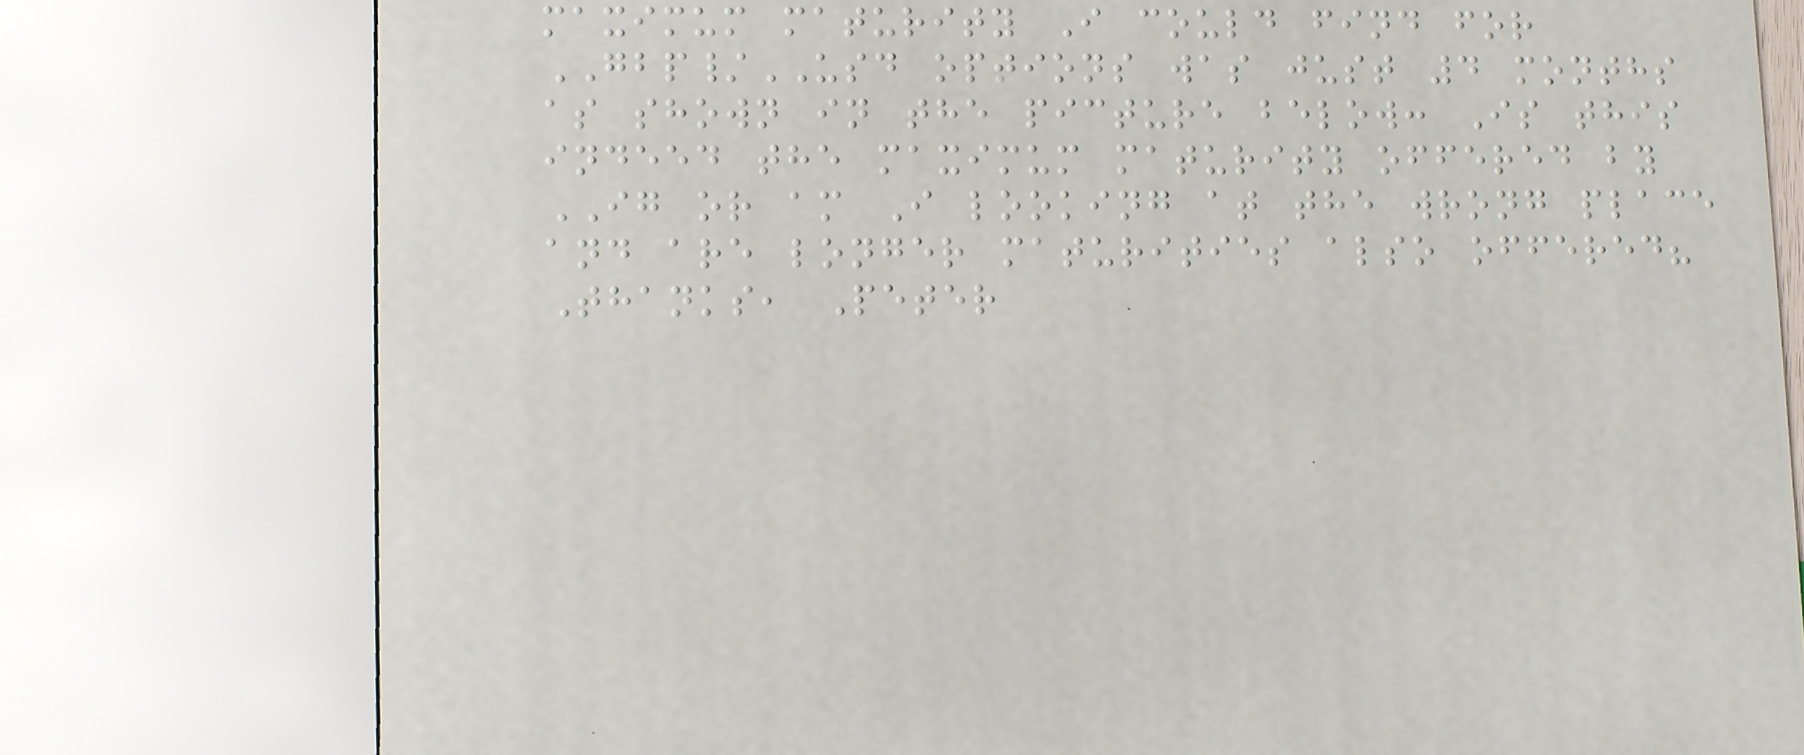maximum maturity I could find for
GBP/USD options was just 4 months
as shown in the picture below: Is this
indeed the maximum maturity offered by
IG or am I looking at the wrong place
and are longer maturities also offered?
Thanks, Peter
